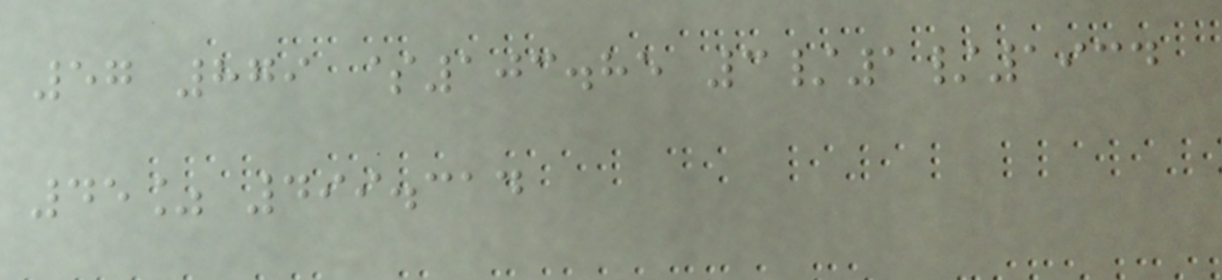57 879 $103.85 3/1/1934
45% 499.314
